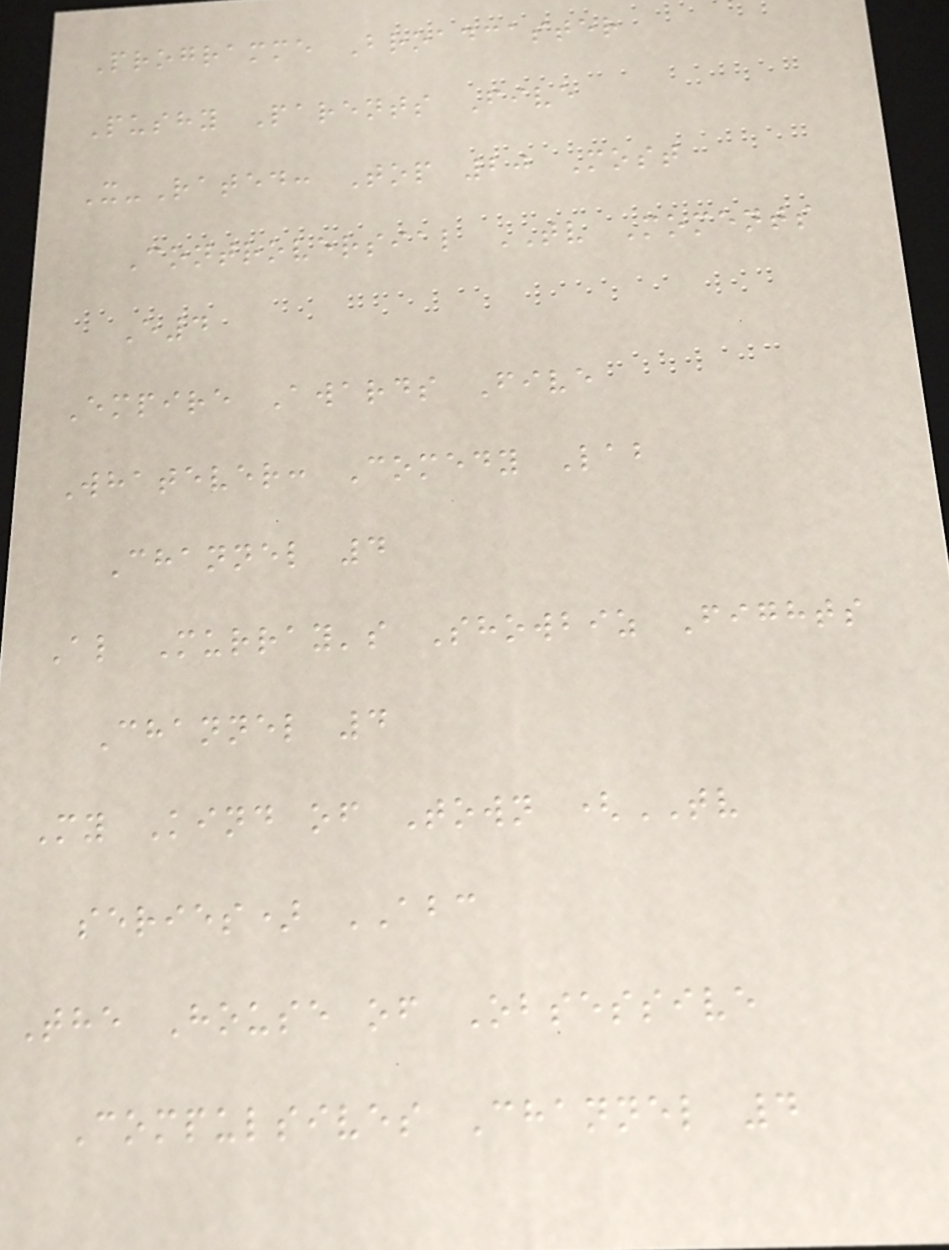Programme Broadcaster
Pushy Parents Five
X-Rated: Top 20 Most
Controversial TV Moments
E4
Empire Awards Five
Whatever: Comedy Lab
Channel 4
Al Murray's Showbiz Fights
Channel 4
My Kind of Town (TV
series) ABC
The House of Obsessive
Compulsives Channel 4
